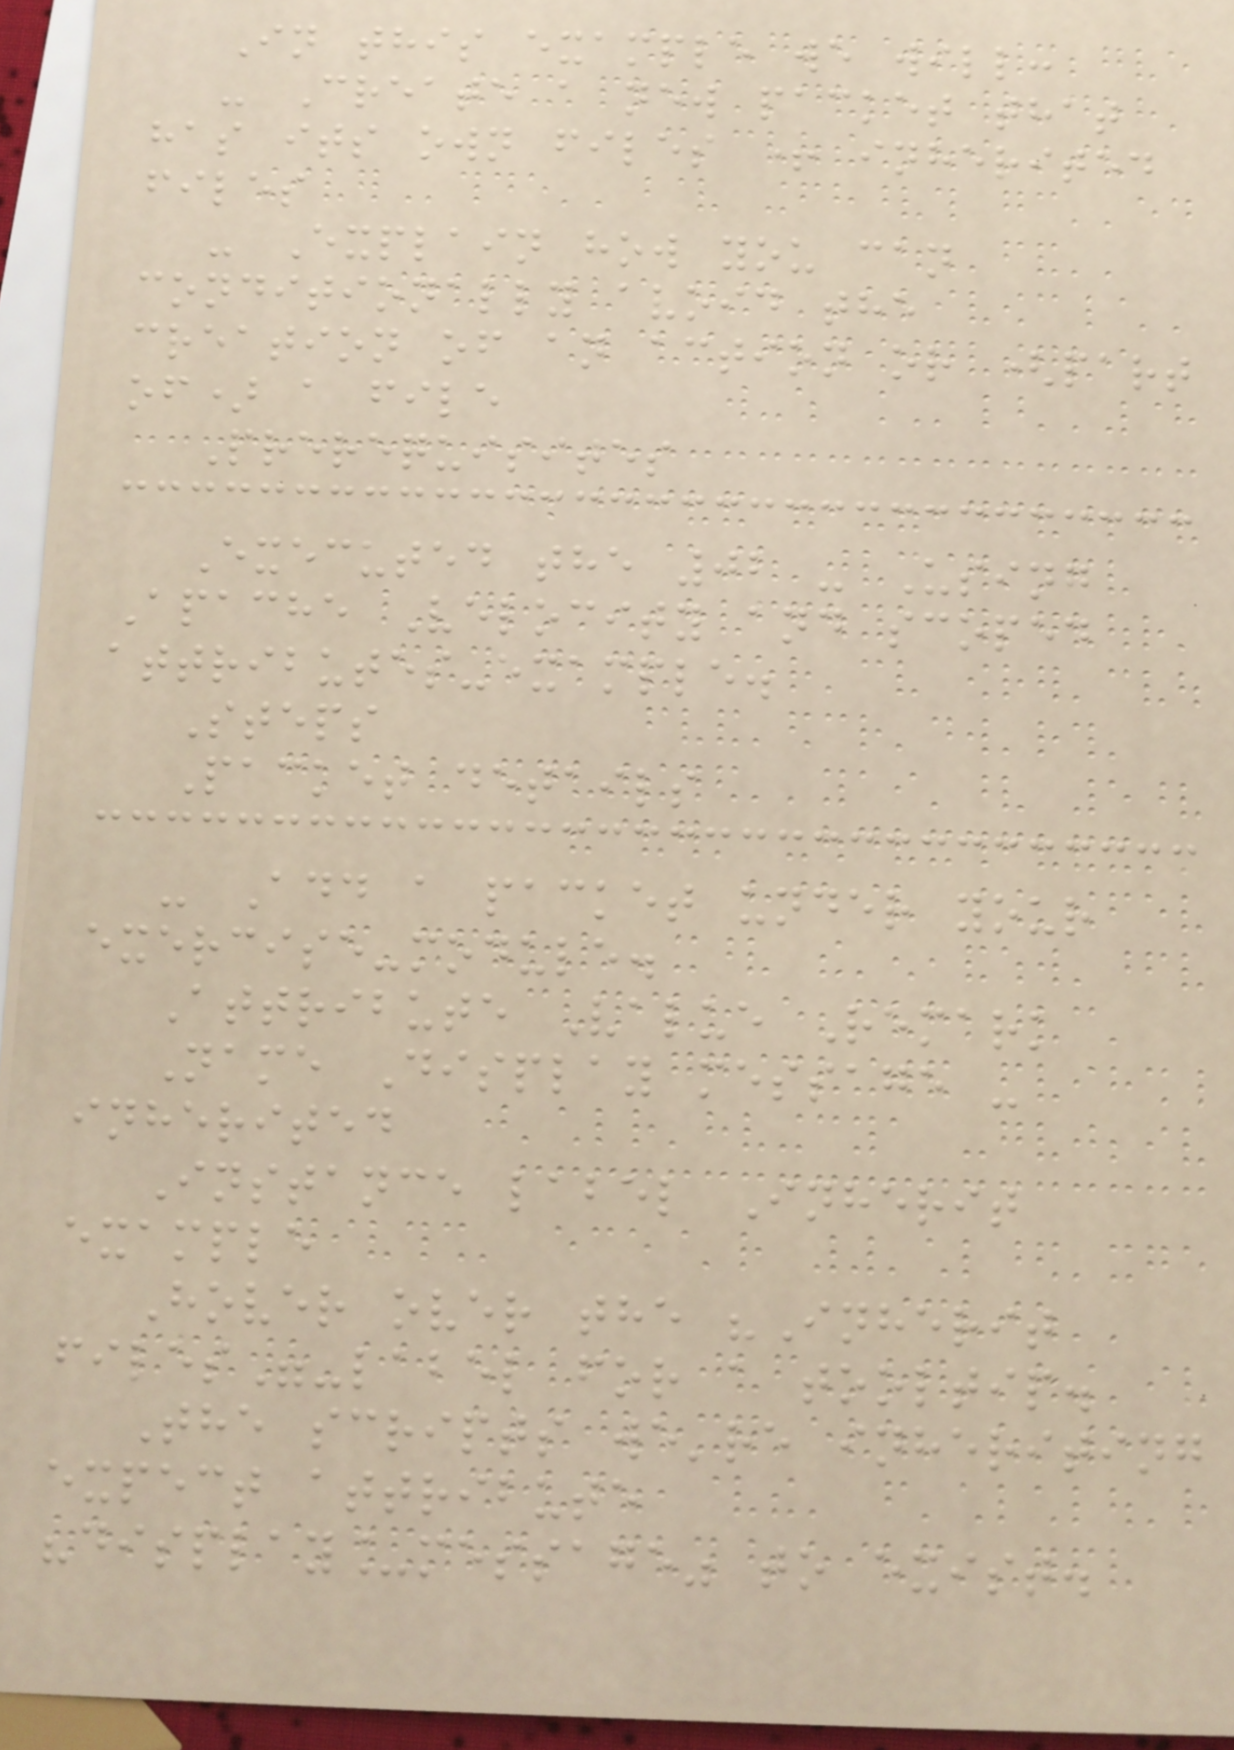In this example we will:
- Create a new packet that
has its own files + inherited
files
- Explain how you can
conditionally avoid the
creation of an action or (part
of) a file
Prerequisites
Executed the 02 - Using
Apache Velocity and scoped
attributes-example.
Steps
Packet details
- Add a packet under your
exercise-module.
Attribute Value Remark
Name Display message -
inherited
Instance label Inherit
example
Hover over the "Inherit
files"-label for a tooltip.
The scripts we're inheriting
expect attribute
"display_message" to exist.
